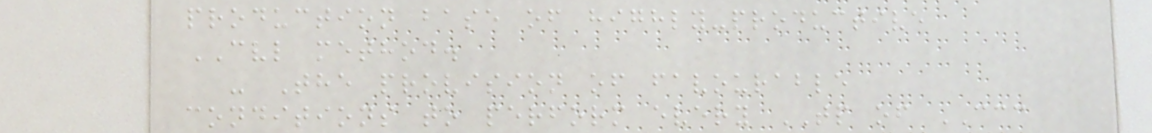production base of highly-productive
CVL method.
- The provision of favourable
conditions to perform every TP of CCC
